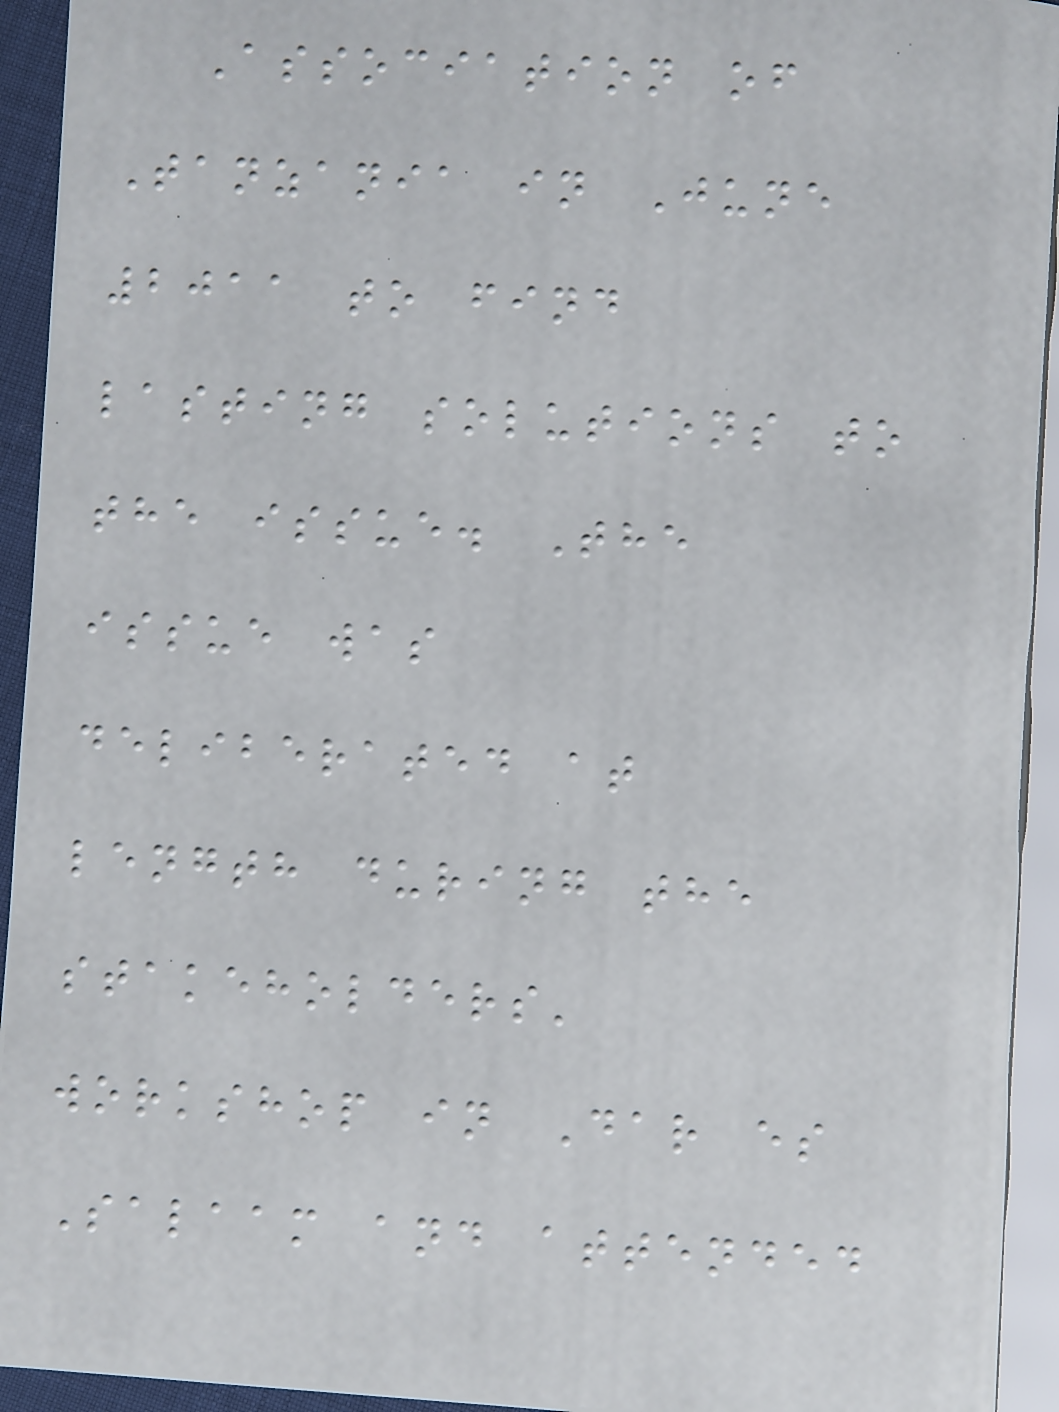Association of
Tanzania in June
2011 to find
lasting solutions to
the issue. The
issue was
deliberated at
length during the
stakeholders'
workshop in Dar es
Salaam and attended
